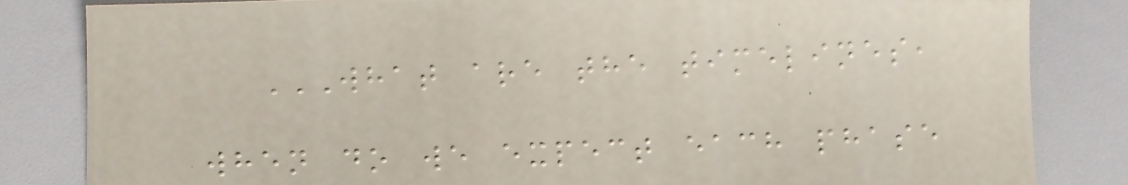WHAT ARE THE TIMELINES,
WHEN DO WE EXPECT EACH PHASE
